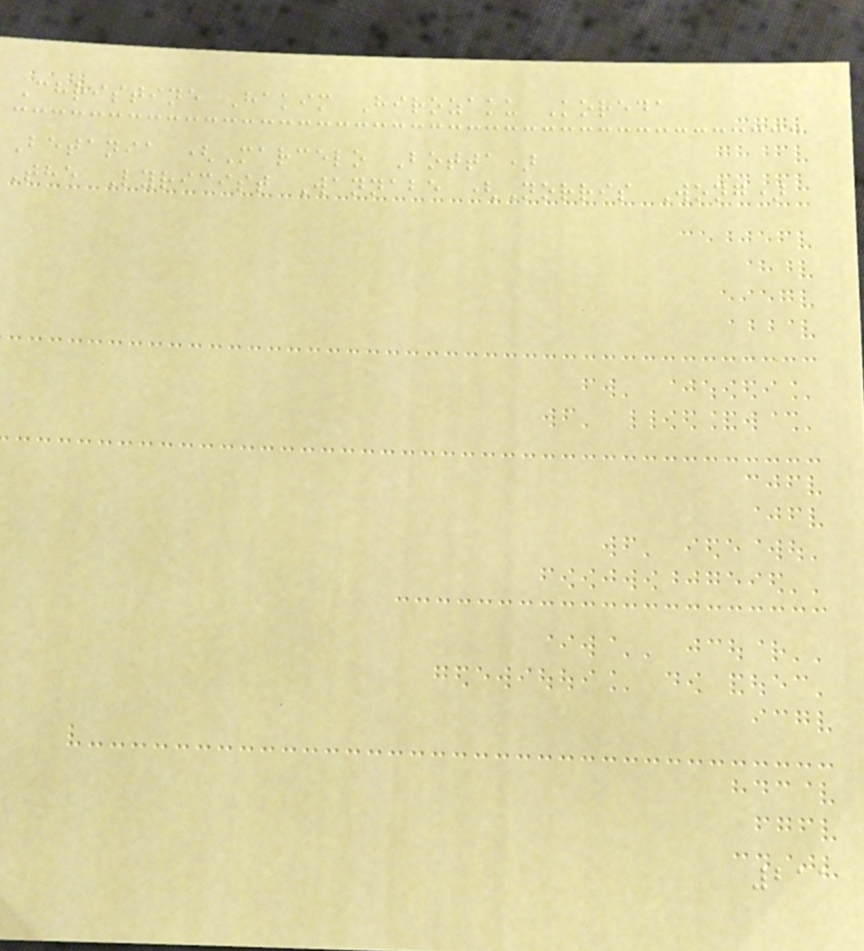Christine Hakim Hirozaku Koreda
Betania (Marcelo Botta)
The Lyricist Wannabe (Norris Wong)
211
